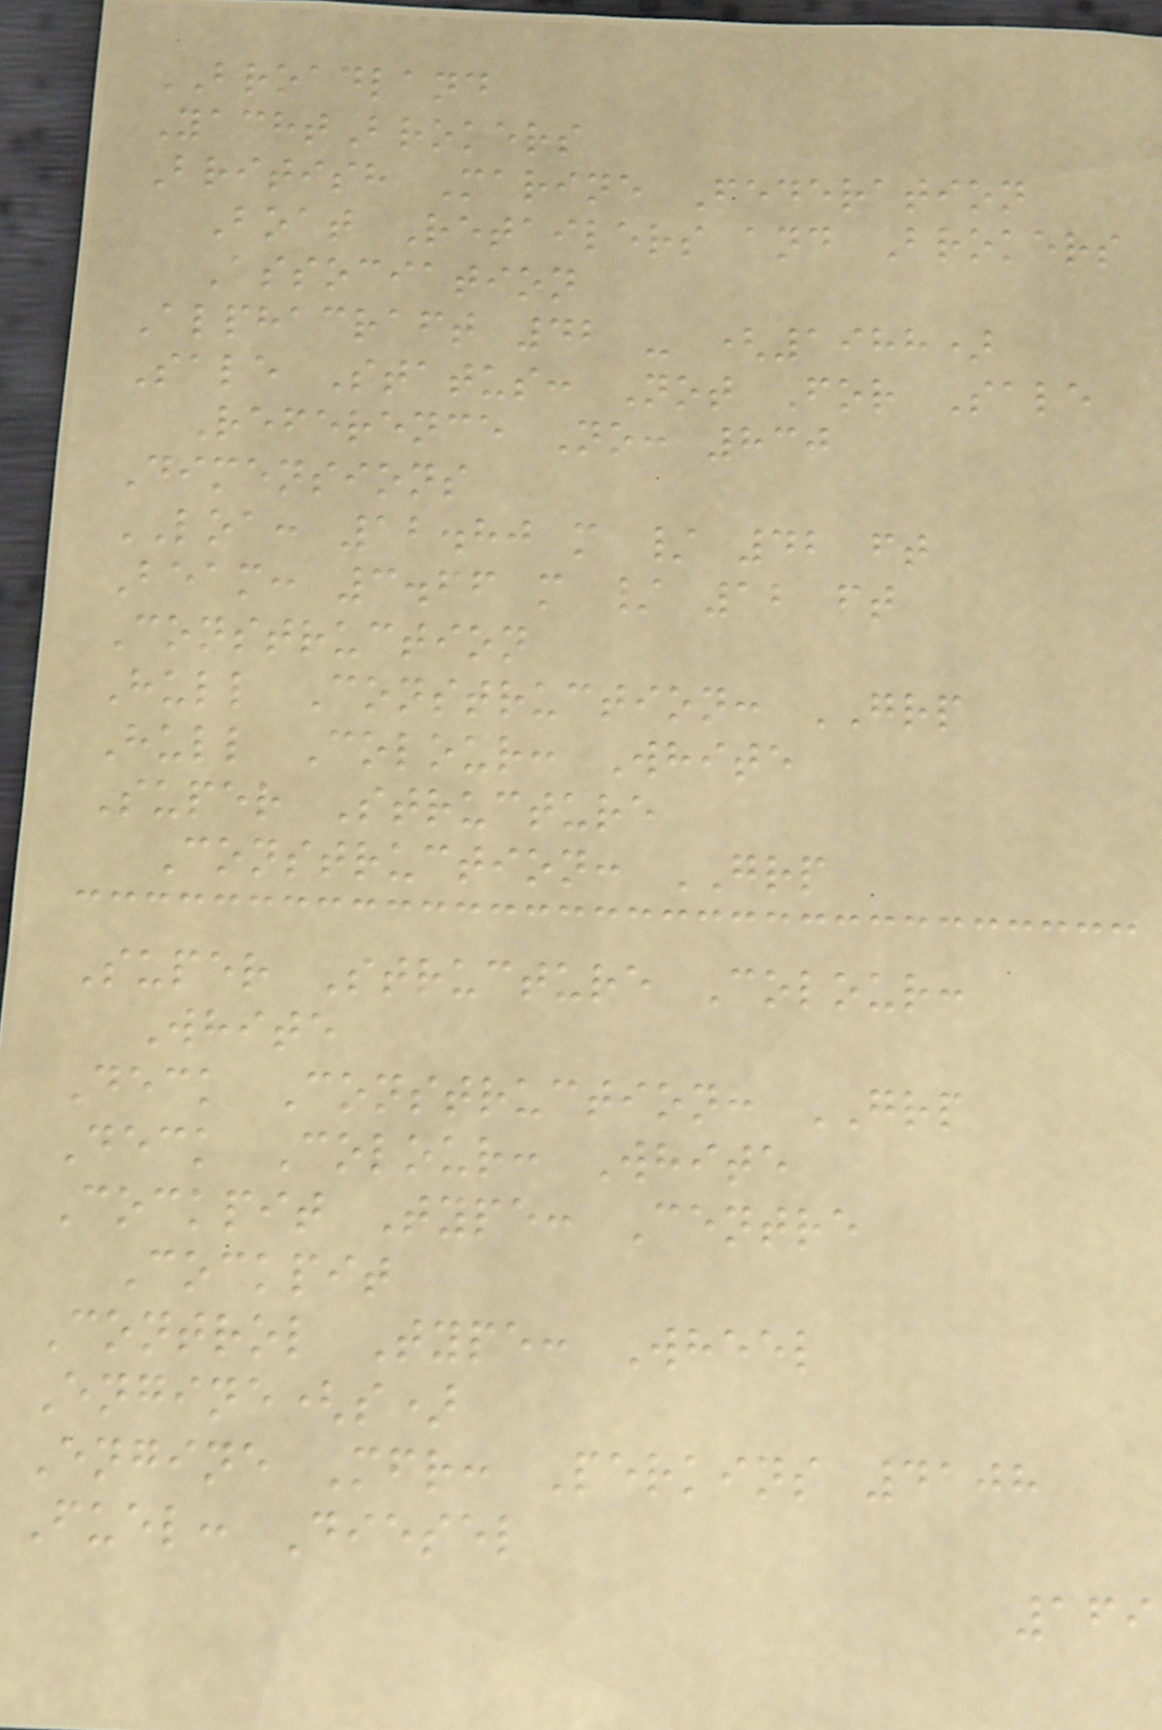BROADLAND
YachtBrokers
British Marine Federation
Boat Retailers and Brokers
Association
Alphacraft 42 - (1988)
Sale Status: Not For Sale
Reference No: 830
Dimensions
LOA: 12.80 m / 42 ft
Beam: 3.66 m / 12 ft
Construction
Hull Construction: GRP
Hull Colour: White
Super Structure
Construction: GRP
Super Structure Colour:
White
Deck Construction: GRP
Deck Colour: White
Cockpit Type: Centre
Cockpit
Control Type: Wheel
Engine(s)
Engine Mfr: Perkins 4108
Fuel: Diesel
169
